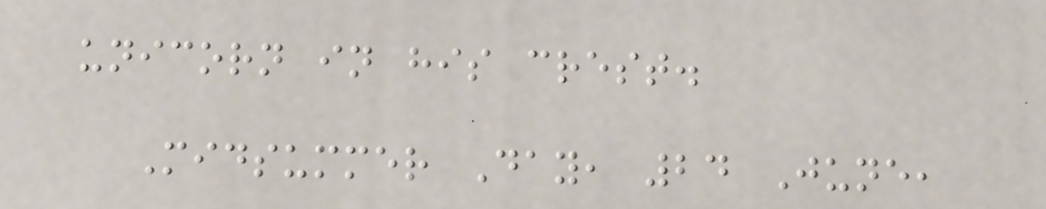unicorn in his crest.
Midsummer Day, 24 June,
